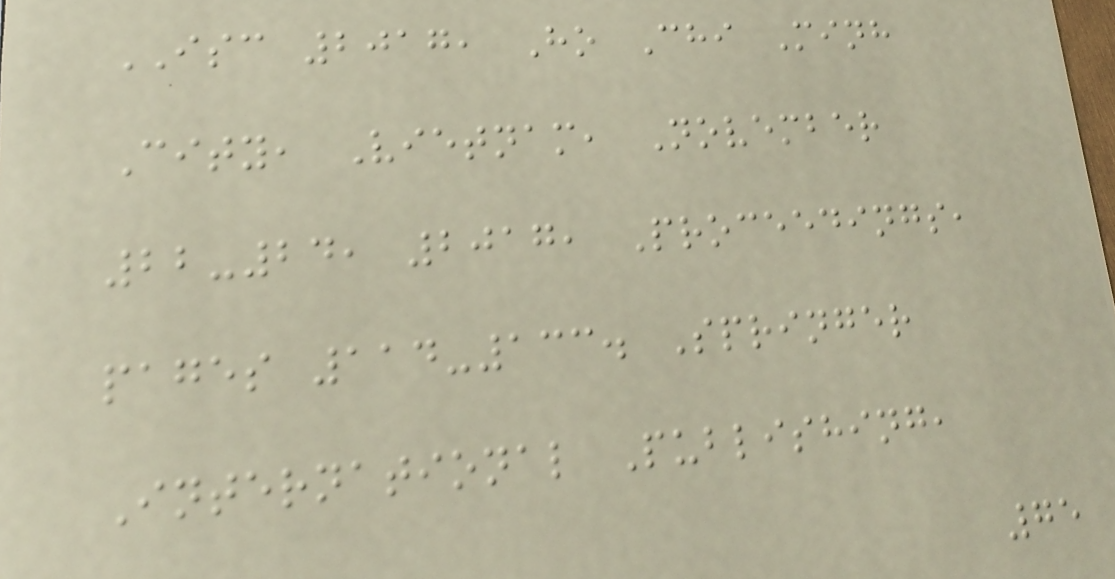ISC 2017, Ho Chi Minh
City, Vietnam, November
22-24, 2017, Proceedings,
pages 114-133. Springer
International Publishing,
75
